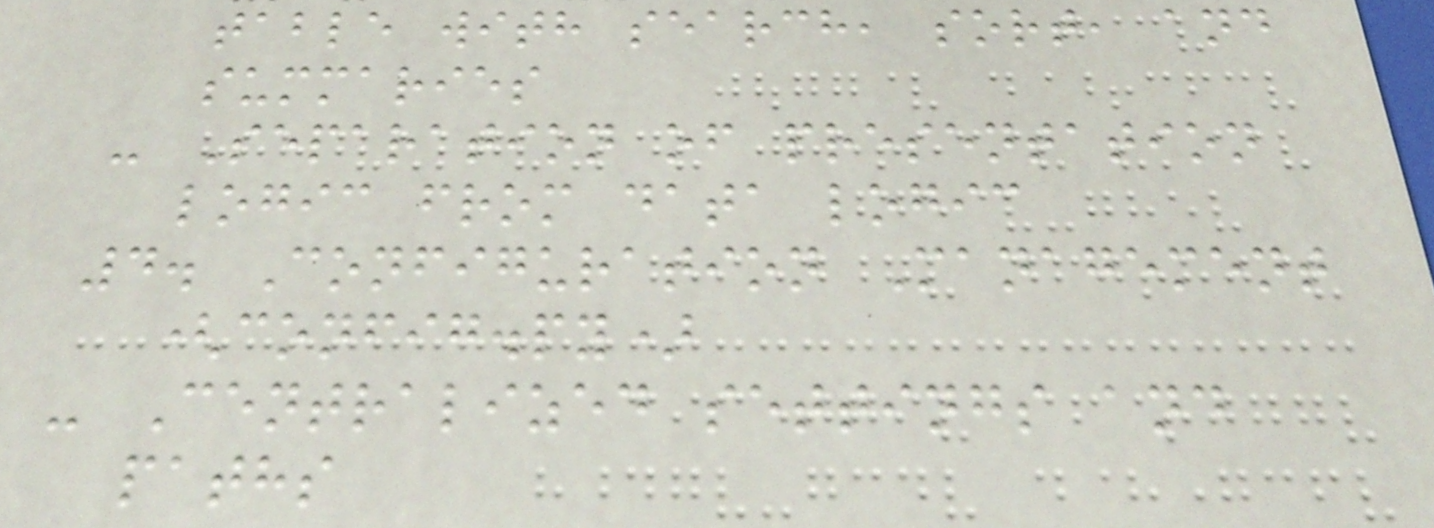table with search, sort, and
summaries
- Separation of presentation
logic from data logic
4. Configuration Management
(config.py)
- Centralized settings and
paths
